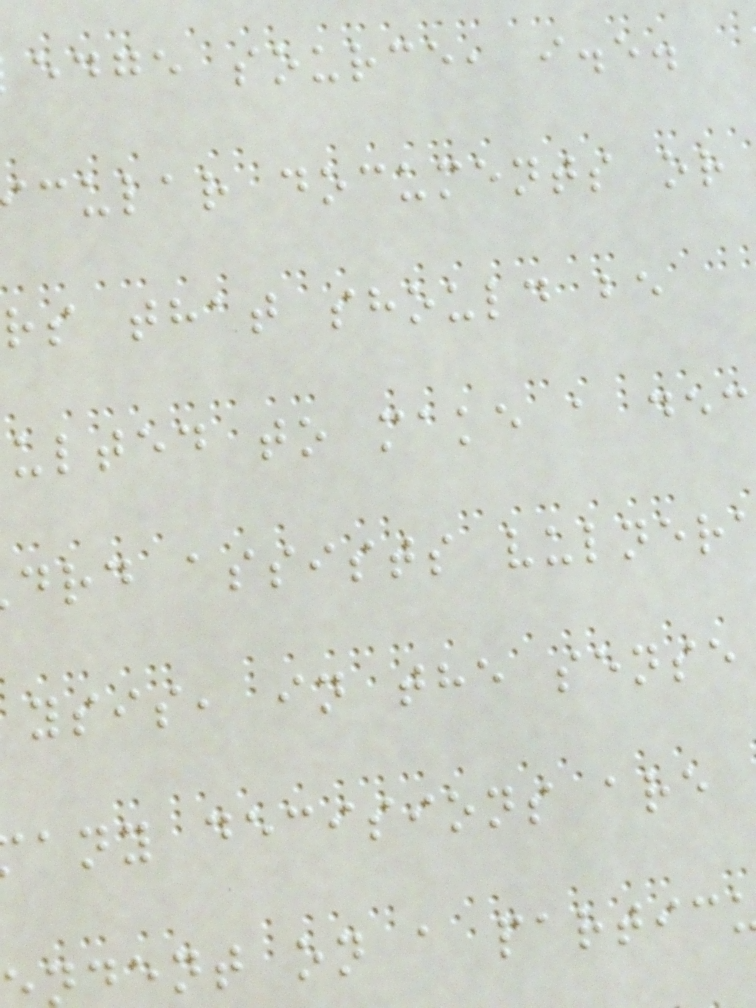edge source, i.e.
cular documents or
rs that should be
ulted to make a dec
drd assists vulner
ysis, in the sense
any decisions are
dent on a partic
